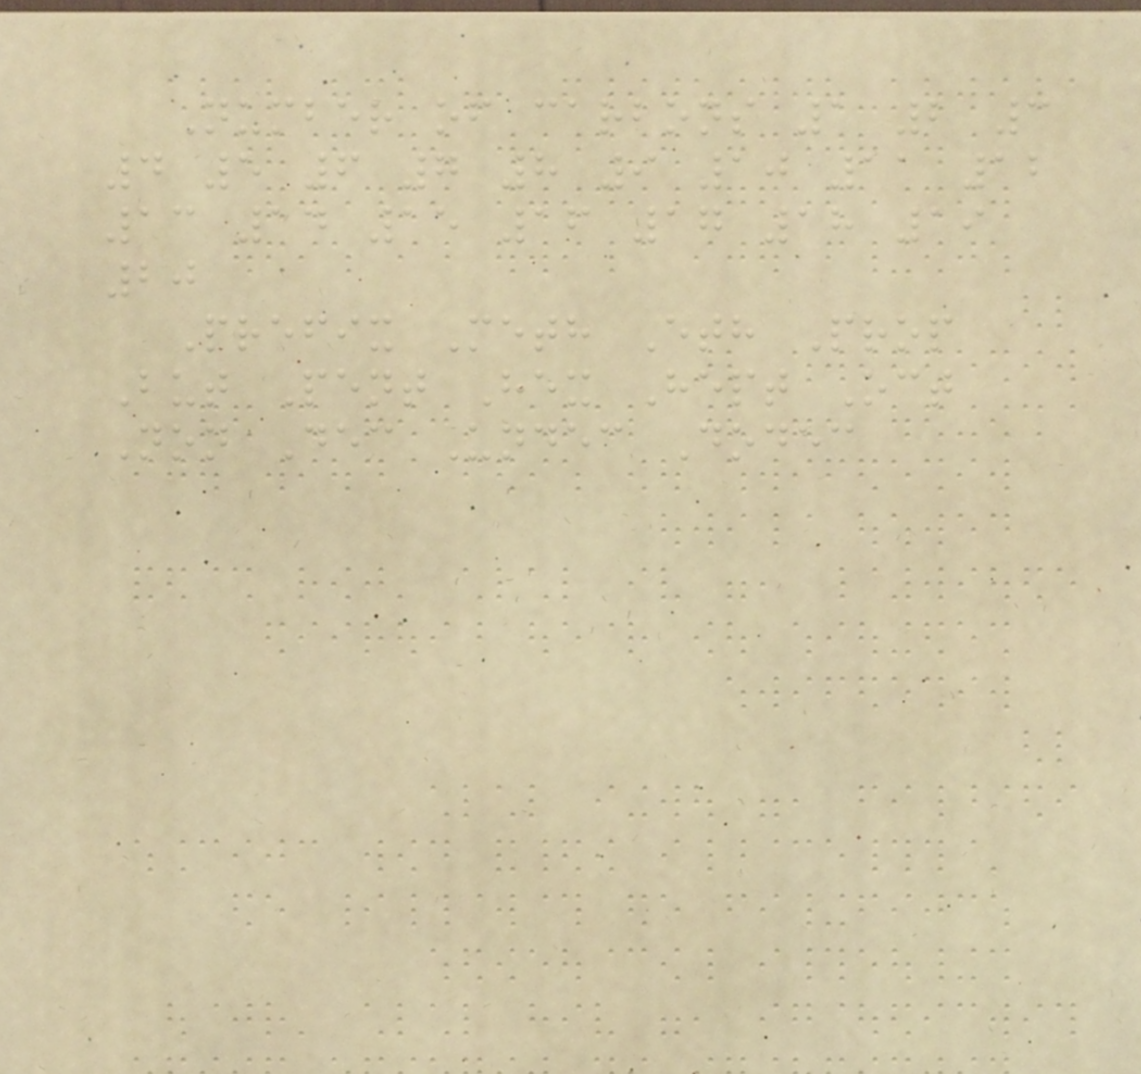Number of carbons 1 2 3
4 5 6 7 8 9 10 11 12
13 14 15 16 17 18 19
20
Prefix Meth Eth Prop
But Pent Hex Hept Oct
Non Dec Undec Dodec
